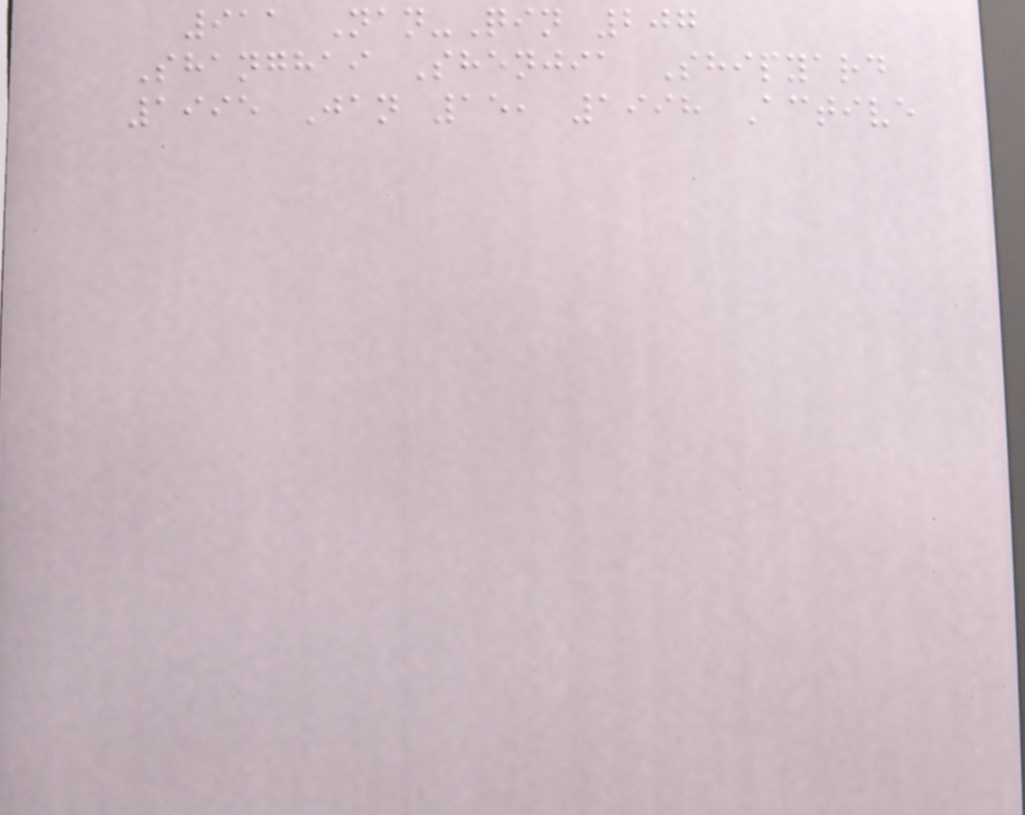911 Nan-Qin 207
Shanghai Shenjia Shipyard
1995 Jan 15, 1998 Active
